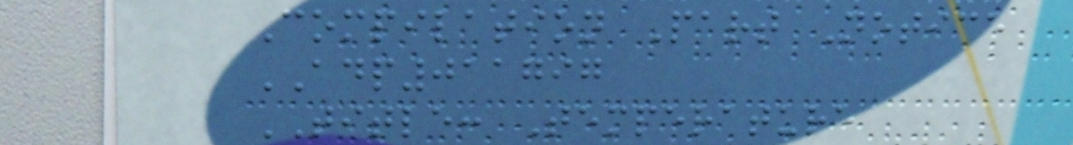Compilation Part Notice
ADP011797
TITLE: Temperature
